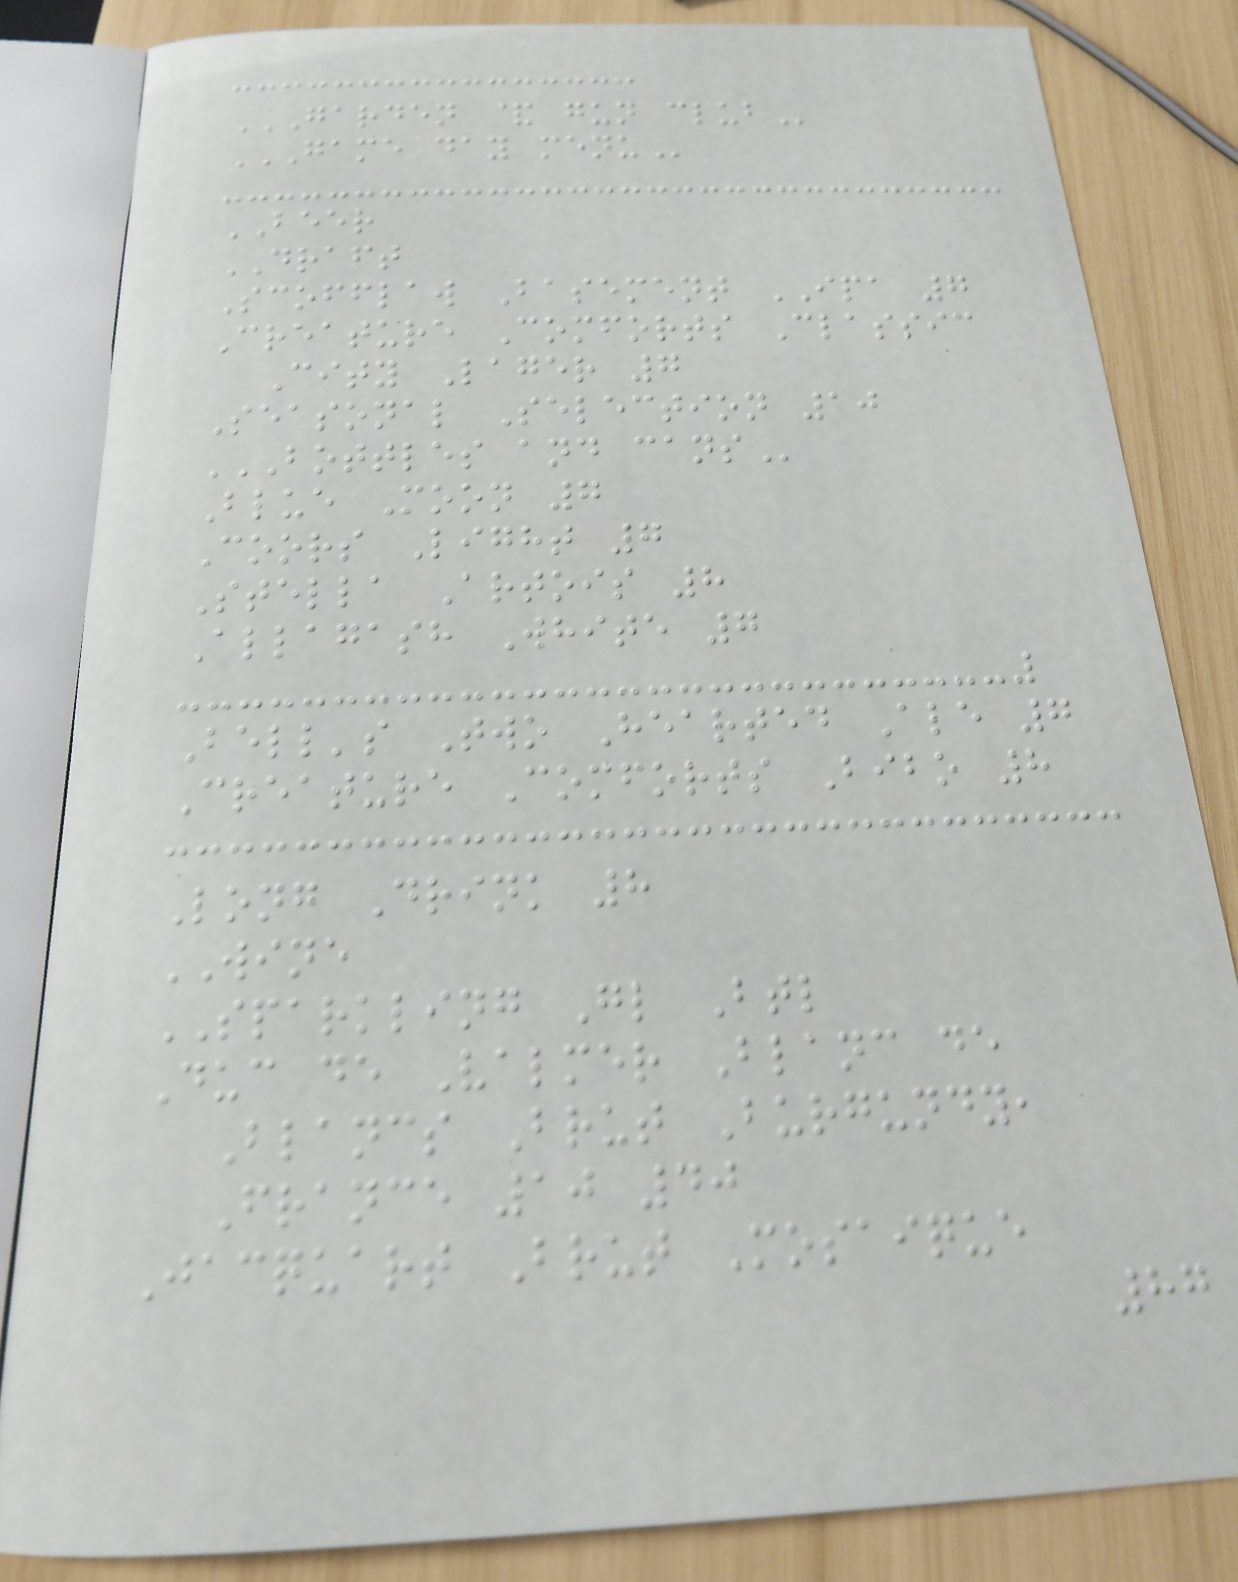GARDEN & GUN CLUB
GAME DAY MENU
BEER
DRAFT
Scofflaw Basement IPA 7
Creature Comforts Classic
City Lager 7
Seasonal Selection 10
BOTTLES AND CANS
Blue Moon 7
Coors Light 7
Stella Artois 8
Allagash White 7
Bell's Two Hearted Ale 7
Creature Comforts Bibo 8
Long Drink 8
WINE
SPARKLING Gl Btl
Duc de Valmer Blanc de
Blancs Brut Burgundy,
France 10 40
Jacquart Brut Mosaique
87
